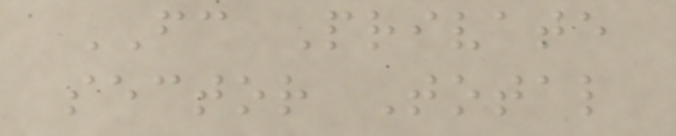FC Private
sector Total
